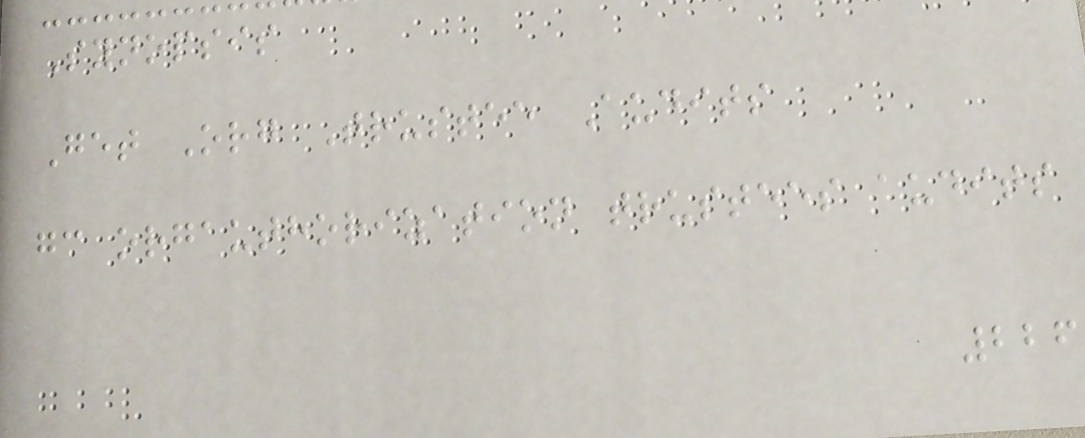Synopsis
Get Org Trustee Audits
gc orgauthorization trustees audits
226
